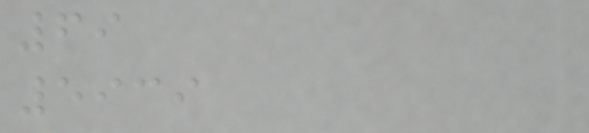69
5939
